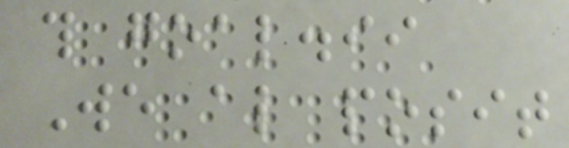this goal.ii
We also posit
